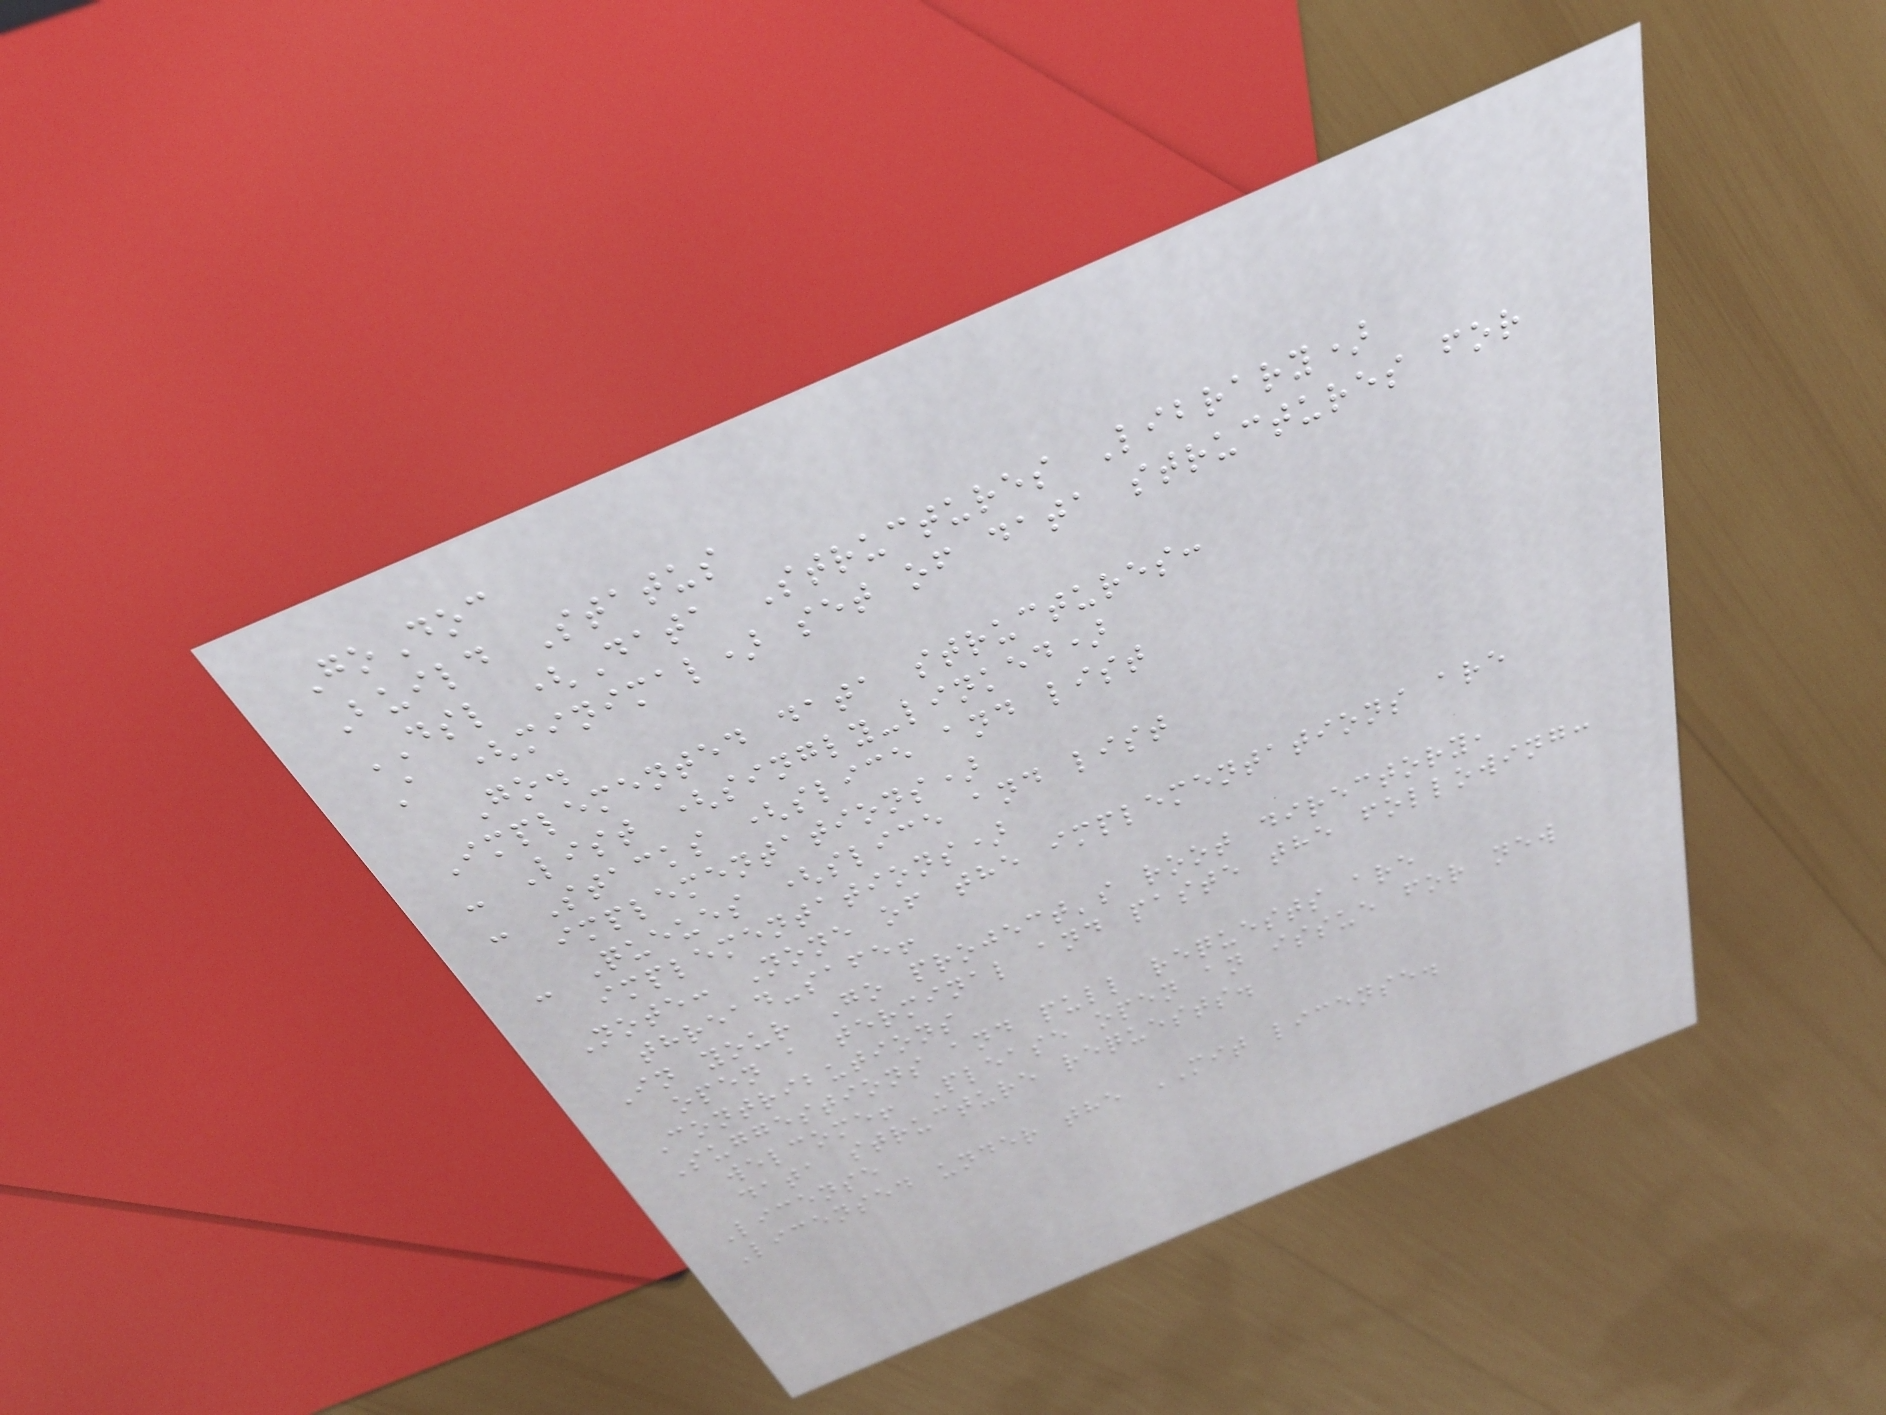GoDoc
Build Status
DSL (Data Structures Library)
A (minimal) set of data structures for
Go.
Implemented data structures:
- List (singly-linked)
- Stacks (slice and list
implementations)
- Queues (slice and list
implementations)
Note: None of the implementations are
thread-safe!
In your Go project's root directory,
open a terminal and paste the following:
Contributions
Suggestions and pull requests are
welcome! Please open an issue for new
data structure requests.
License
Licensed under the MIT license.
